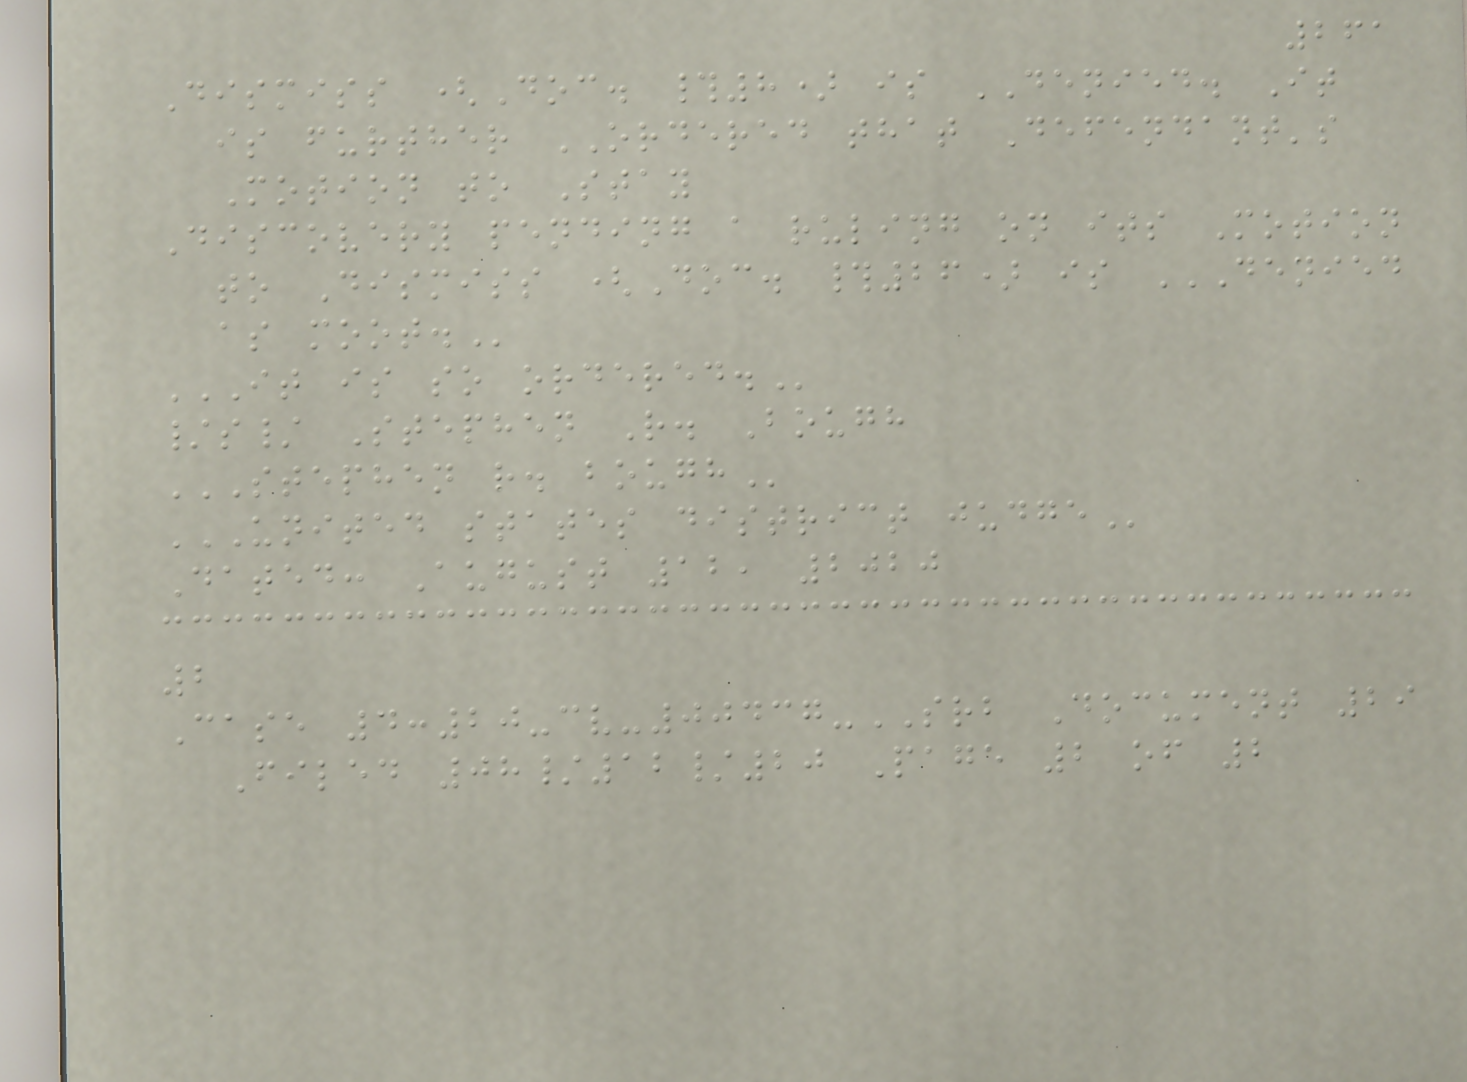261
Dismiss (Doc. #8) is DENIED. It
is further ORDERED that Defendant's
Motion to Stay
Discovery pending a ruling on its Motion
to Dismiss (Doc. #26) is DENIED
AS MOOT.
IT IS SO ORDERED.
/s/ Stephen R. Bough
STEPHEN R. BOUGH
UNITED STATES DISTRICT JUDGE
Dated: August 12, 2020
2
Case 4:20-cv-00437-SRB Document 29
Filed 08/12/20 Page 2 of 2
